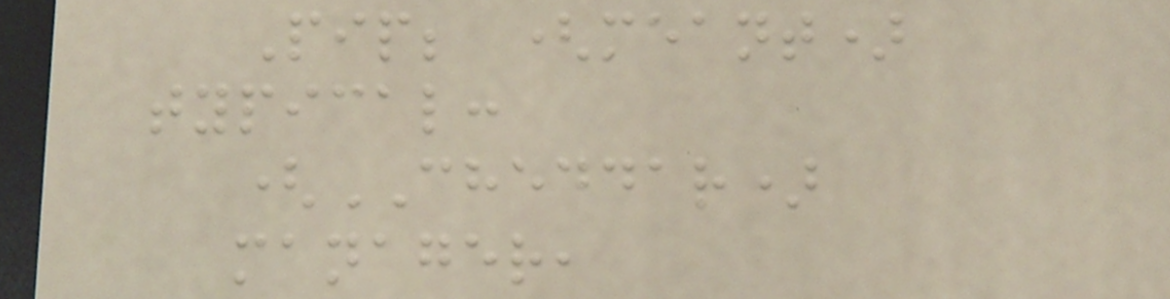Pip; (meant)
typical:
(CHEDDAR)
manager,
